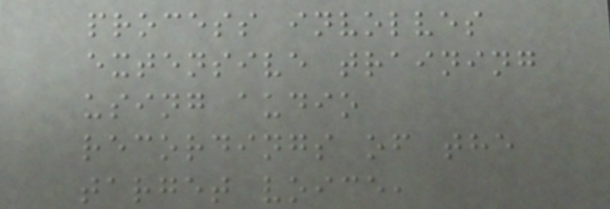process involves
extensive training
using audio
recordings of the
target voice,
